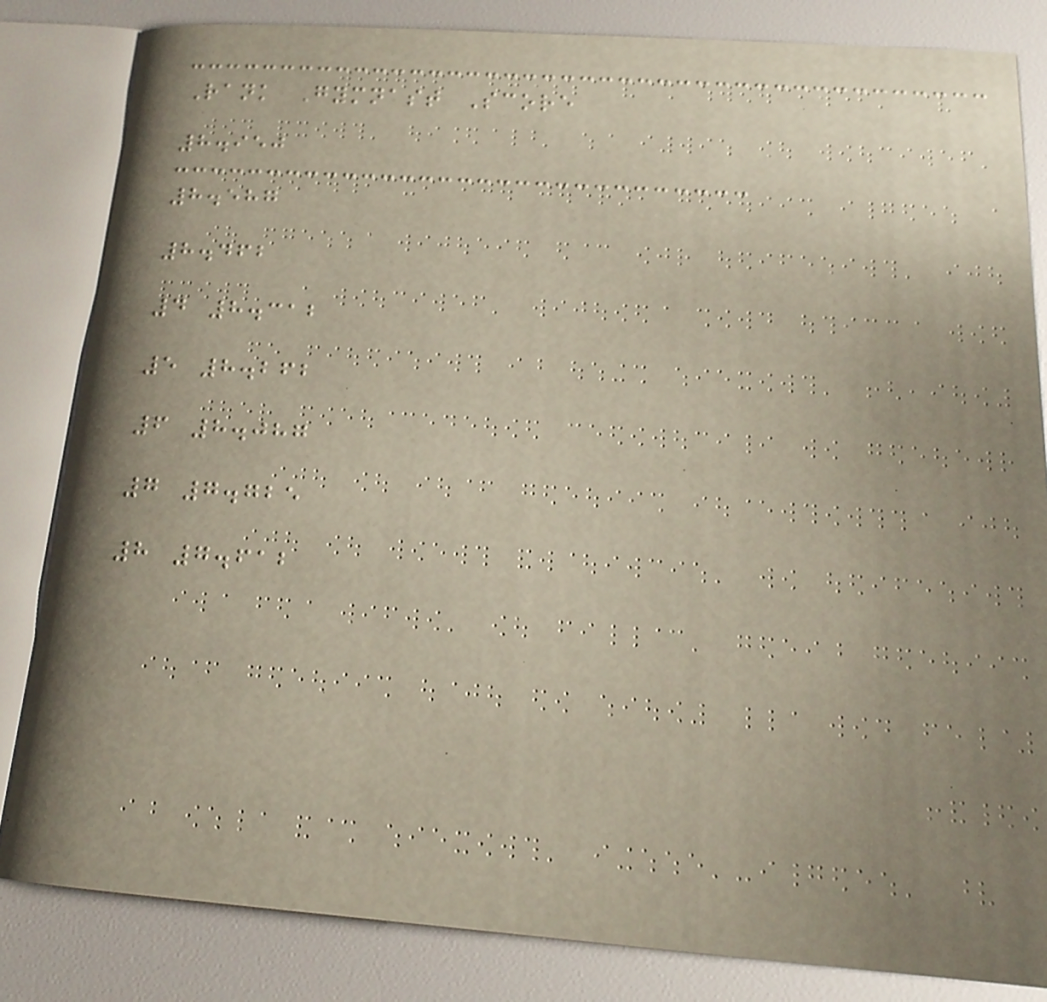Rank Gymnast Score
8.950
8.587
8.462
4 8.312
5 8.262
6 8.087
7 7.725
8 7.612
